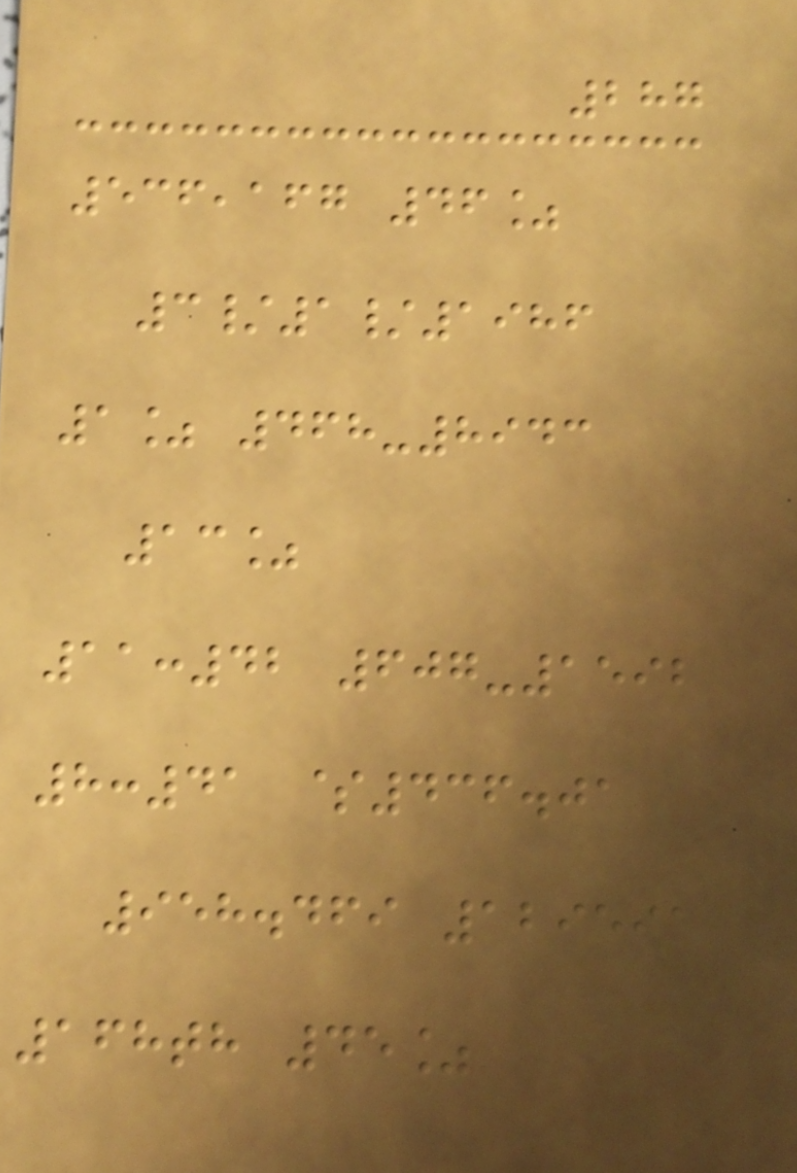287
536,167 46%
3/1/1986
1% 468-8943
13%
11:42 607-1592
8:41 $436.01
958.469 129591
168th 45%
